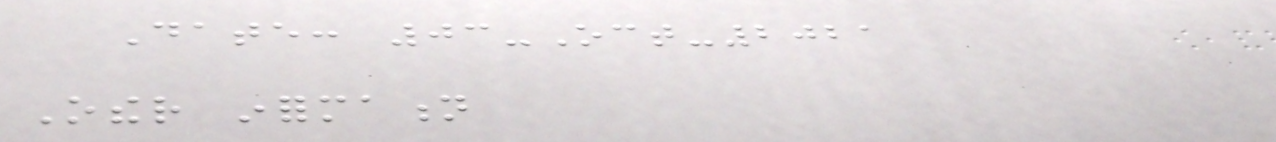Date: 03-Oct-2021
Other information
